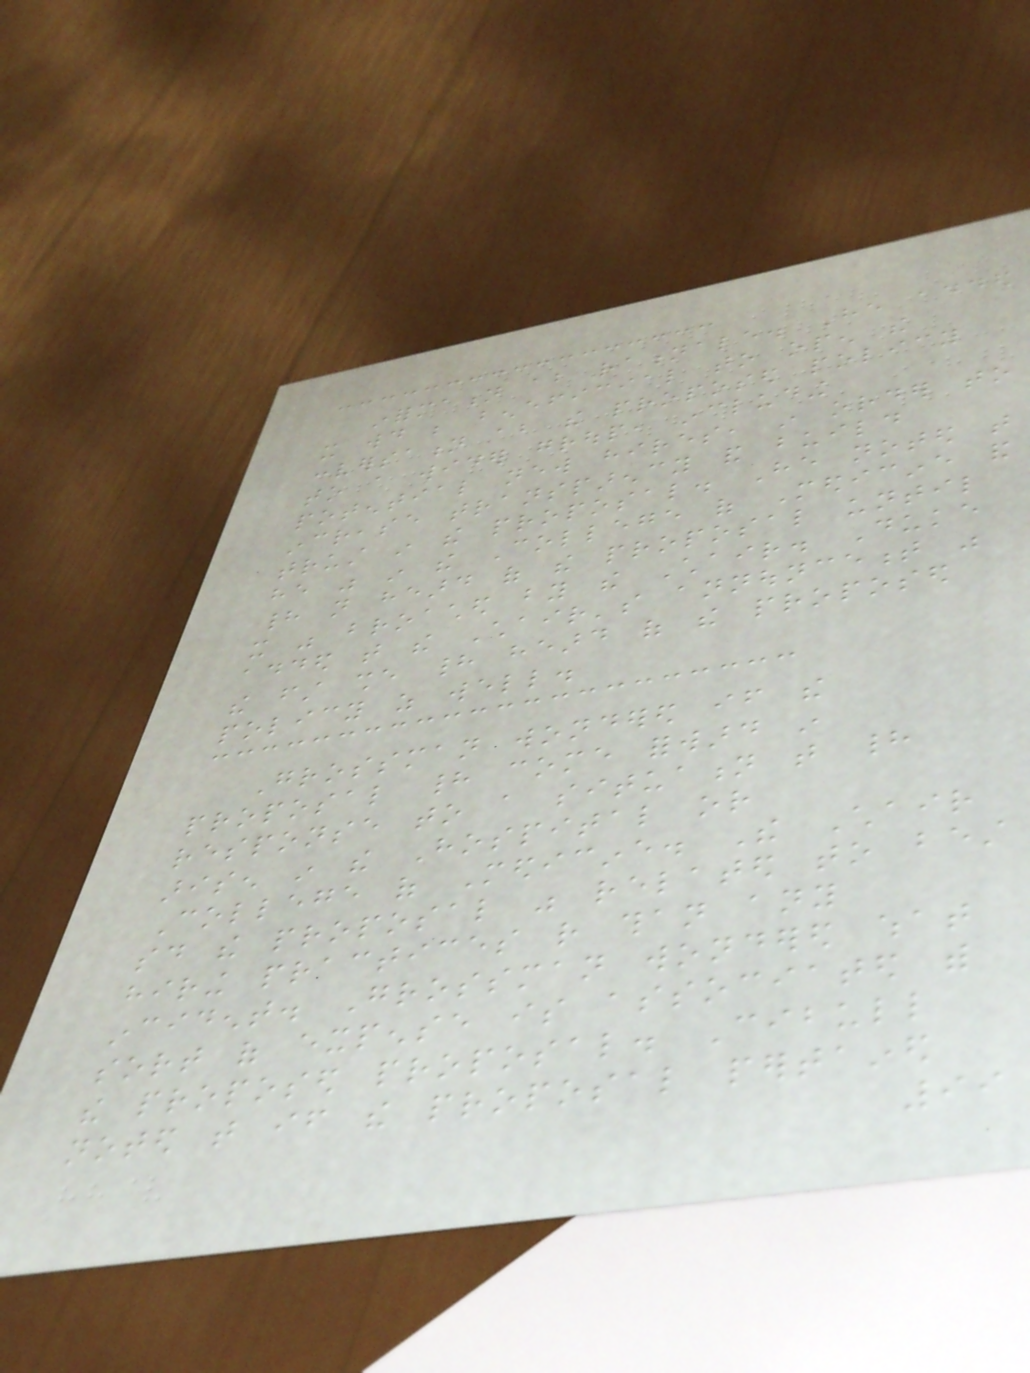information about rationale. He added
it would be beneficial to open the
conversation about the proposed policy
to a wider group, including
potential new hires, in order to
increase transparency and build
trust in the proposal. He noted that
he was in the College of Medicine and
had not heard of the proposal until
it was broached by the Chair. Duke
added that the Chair's announcement was
the first she had heard of the proposed
policy as well.
Grossman wondered if the
proposal had come forward in
response to a situation that had
arisen in the Hospital or
College of Medicine. The Chair
said the proposal was related to best
hiring practices rather than any
incident. Grossman wondered what
sort of expense is associated with
the proposed proposal. Cibull
noted that if the proposal pertained
99
